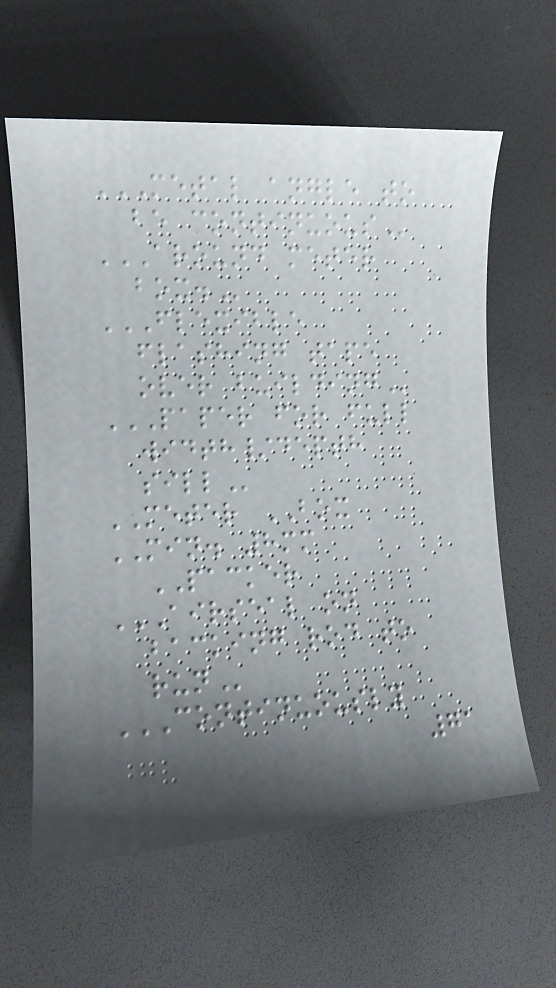METAL ANGLE TO
BE CONTINUOUS
AROUND METER
BOX.
FLEXIBLE
FLASHING TAPE
OVER BUILDING
PAPER FOR FULL
WIDTH/DEPTH
SILL
METER BOX
MIN. 8mm
PACKER
AIRSEAL ON
BACKING ROD TO
RUN
CONTINUOUSLY
71
